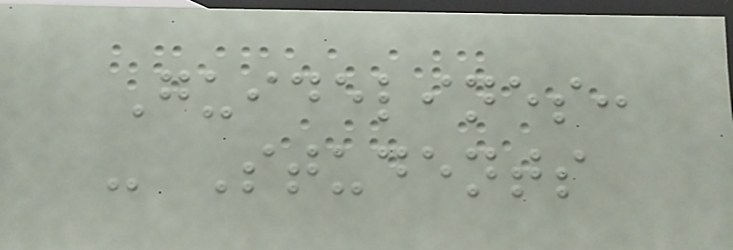Guidelines:
- Students
